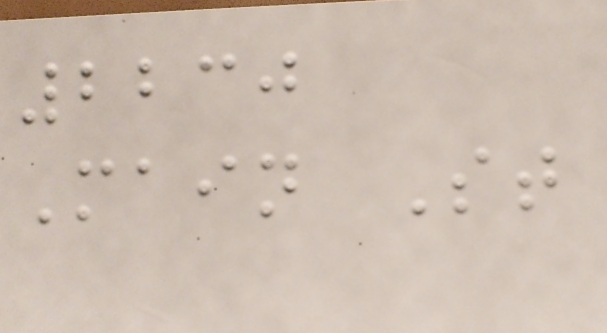2230
Main St
